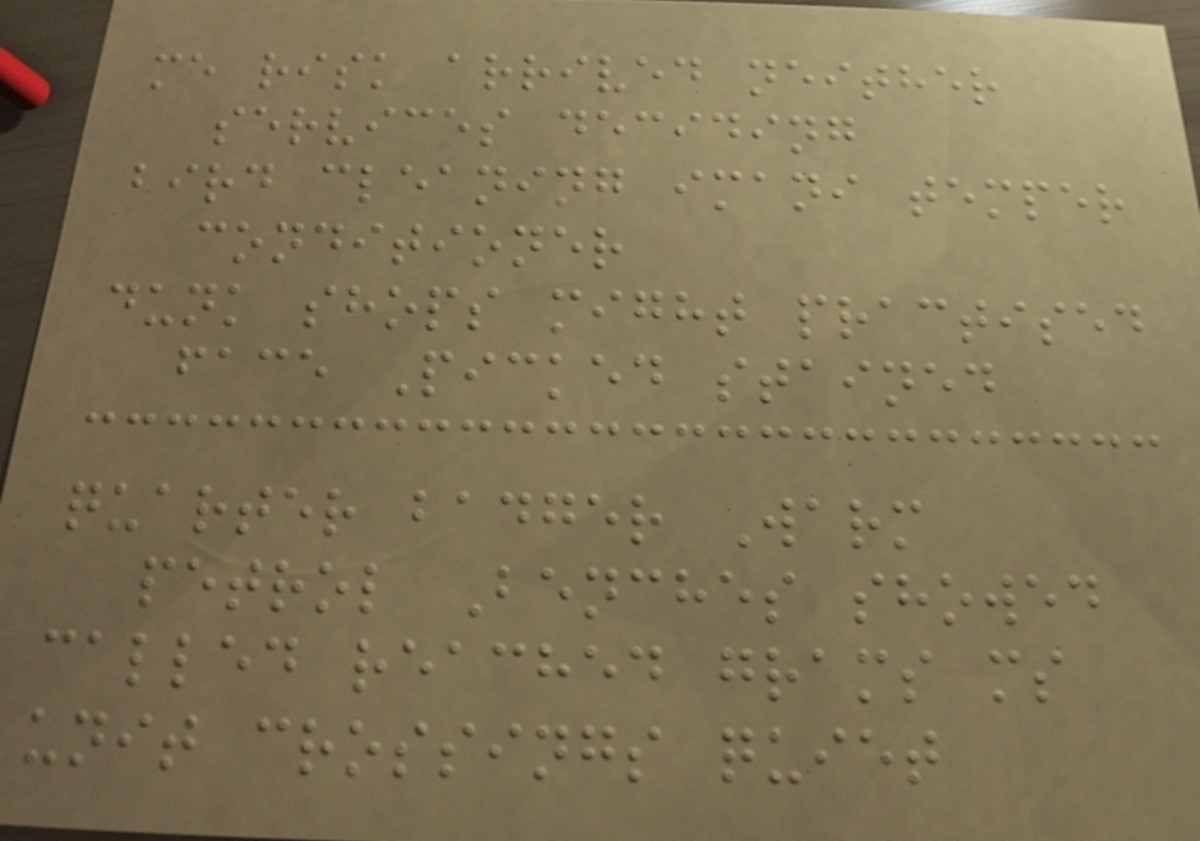me risk arrived neither
services deciding
bird cleaning imani temper
conditioner
dunk shops might practised
face Picked stained
quarter badger Warm
petrol Benches showed
called reached grams ms
unit crossings quiet
